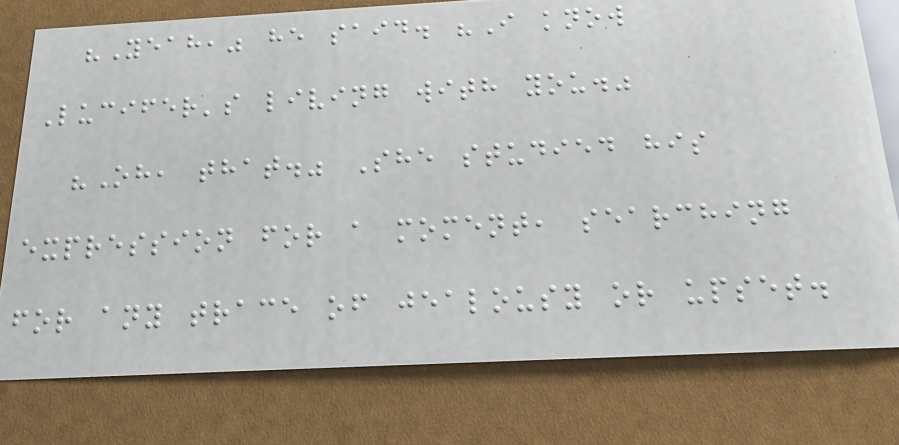"Yeah," he said. "I know
Lucifer's living with you."
"Oh, that." She studied his
expression for a moment, searching
for any trace of jealousy or upset.
